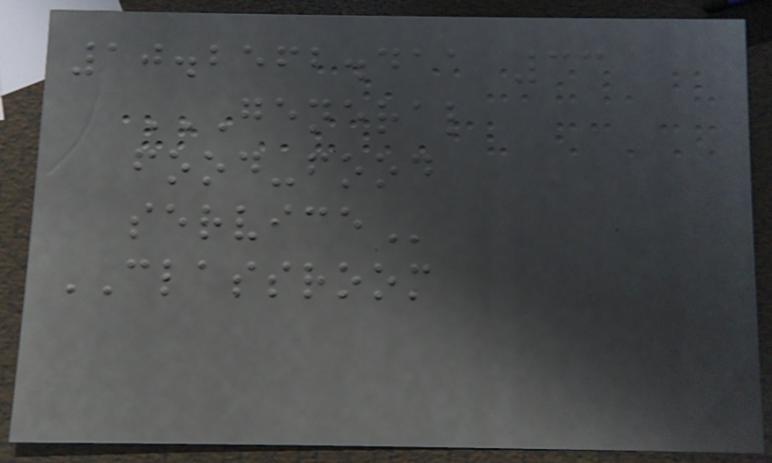10.2562.411 33
GENERAL
FOOD-FOOD
SERVICE
CLASSROOM
